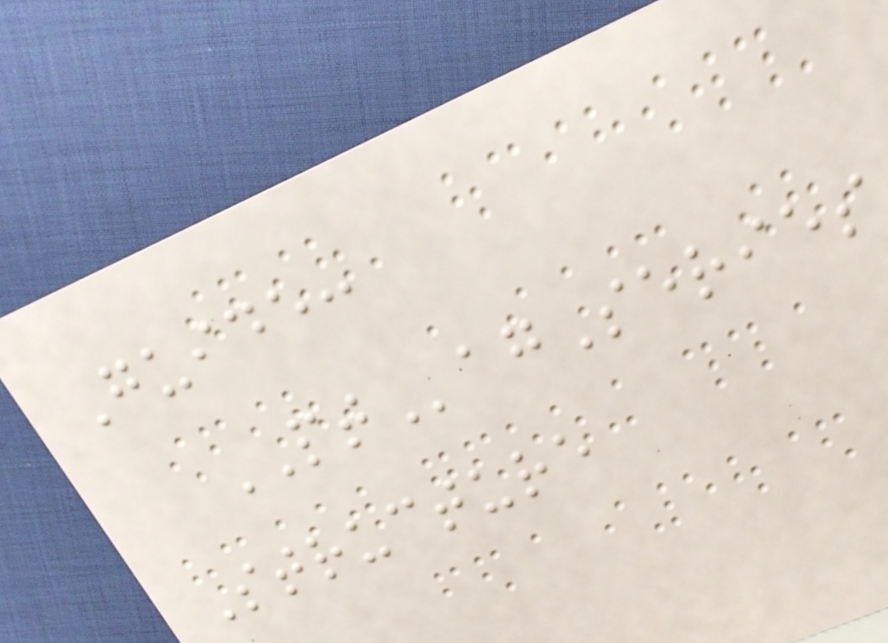Guide:
PTagSeries
Structure
